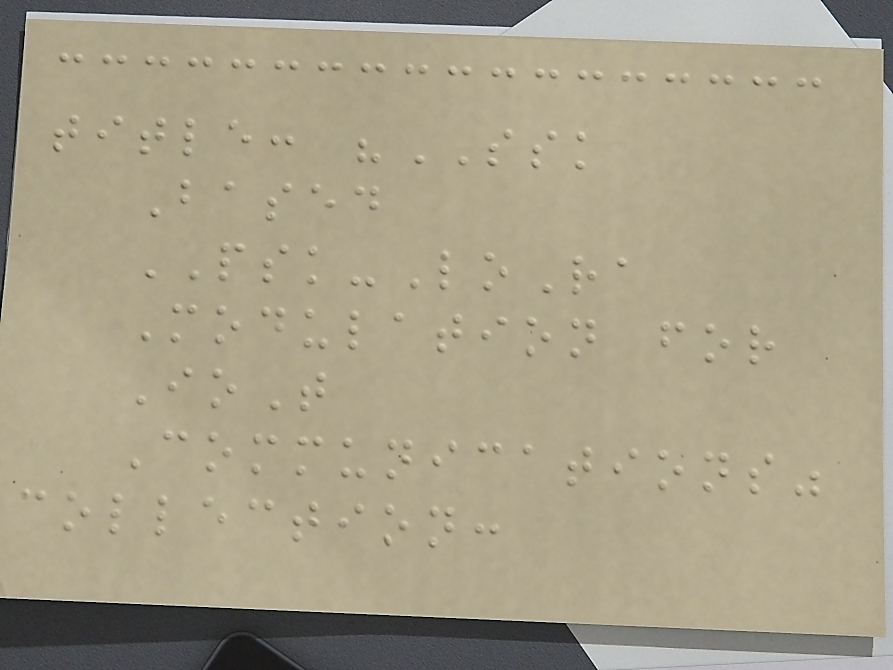title: "SSK
Based
PSK-LoRa
Modulation for
IoT
Communications"
collection:
